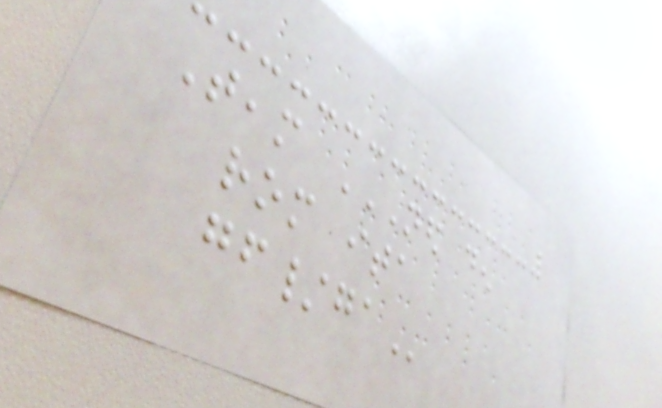Team NED DEN
ROM ITA
GF/GA
